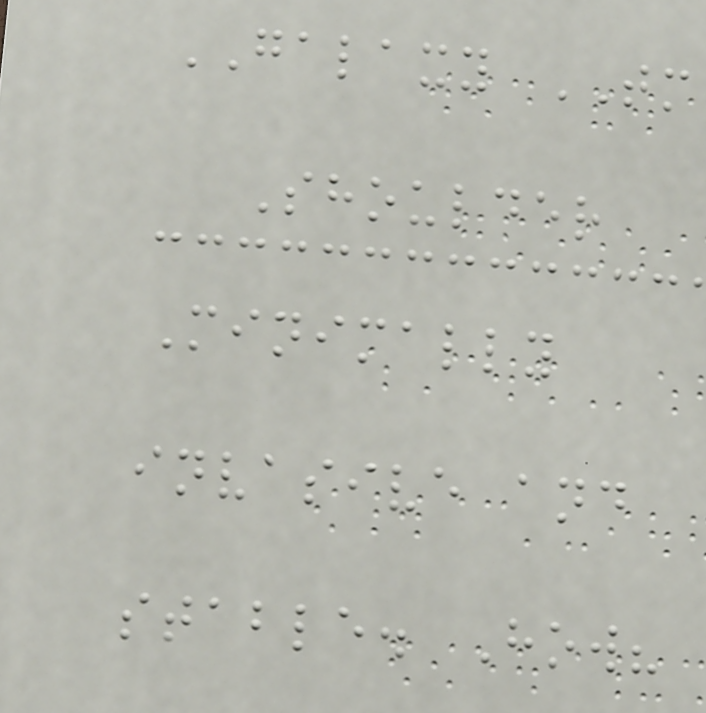GALAXY TM
Shoulder
Minimally
invasive and
stable. How?
